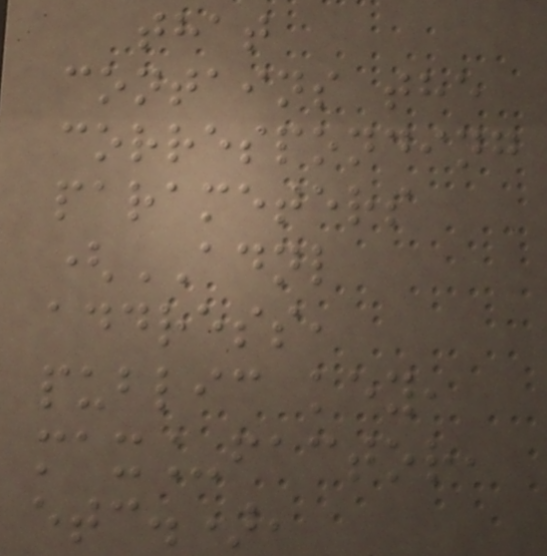that
contains the
corresponding
parameters
(ADNL
address,
public key,
max_factor,
etc.),
